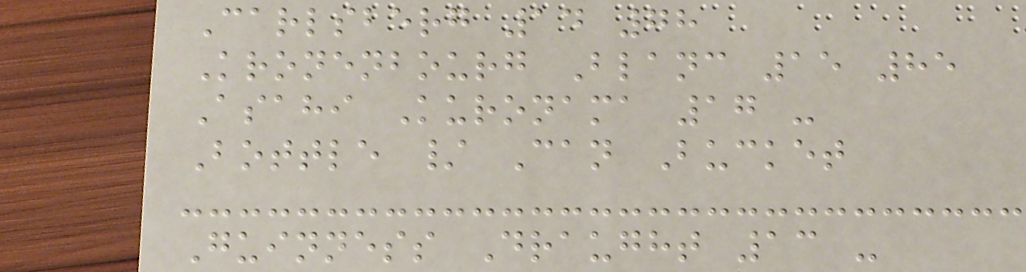Carlsberg 14 78
Kronenbourg Blanc 15 85
Asahi Kuronama 17 -
Bottle / Can Bucket
Guinness Draught 13 -
